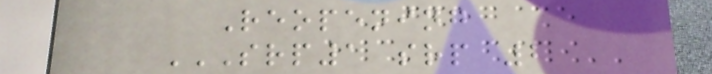Reopening
SRP1 SRP 2
